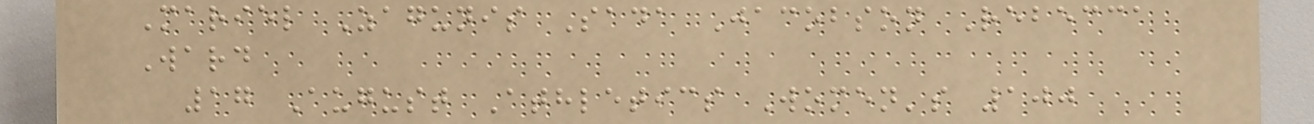Mariel Zagunis Sada Jacobson Rebecca
Ward
17 August Athletics Women's 100
